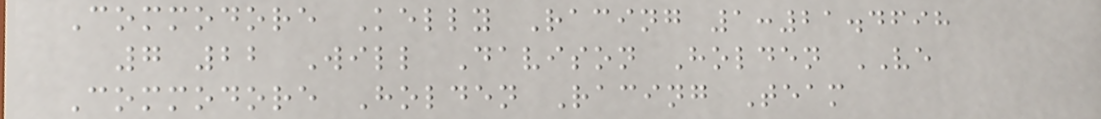Commodore Kelly Racing 1:21.4698
7 22 Will Davison Holden VE
Commodore Holden Racing Team
